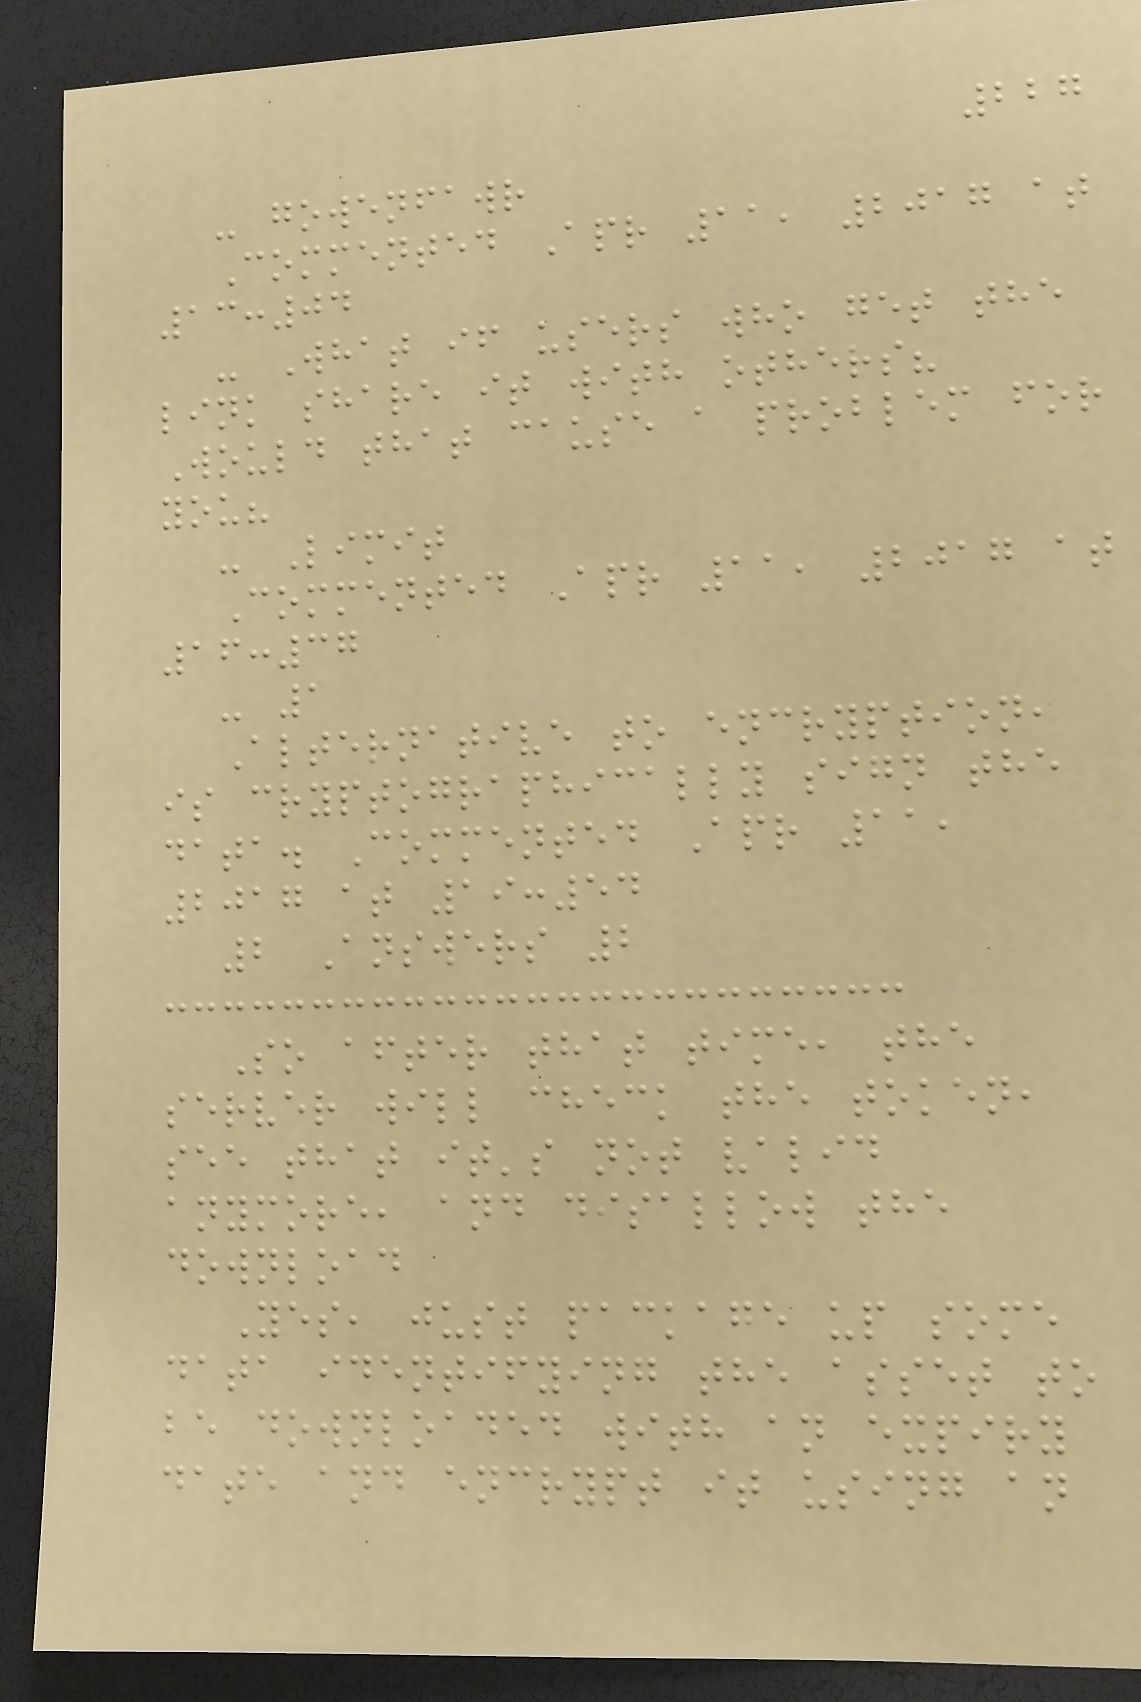227
- gowenfawr
Commented Apr 11, 2017 at
13:04
- What if users who get the
link share it with others?
Would that cause a problem for
you?
- Limit
Commented Apr 11, 2017 at
16:37
- 1
Alternative to encryption,
is cryptographically sign the
data. Commented Apr 11,
2017 at 19:54
2 Answers 2
So after that time, the
server will check the token,
see that it's not valid
anymore, and disallow the
download
Yes, just package up some
data identifying the asset to
be downloaded with an expiry
date and encrypt it using an
